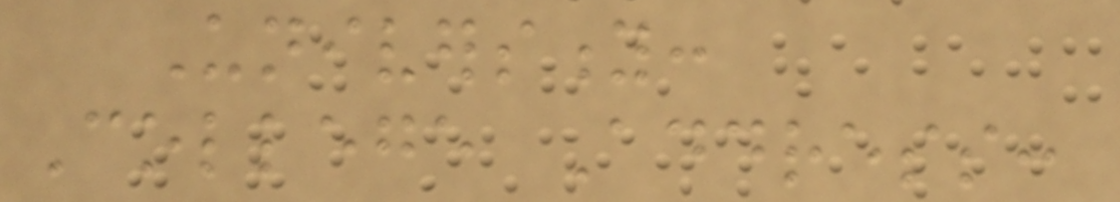University:
College Address:
